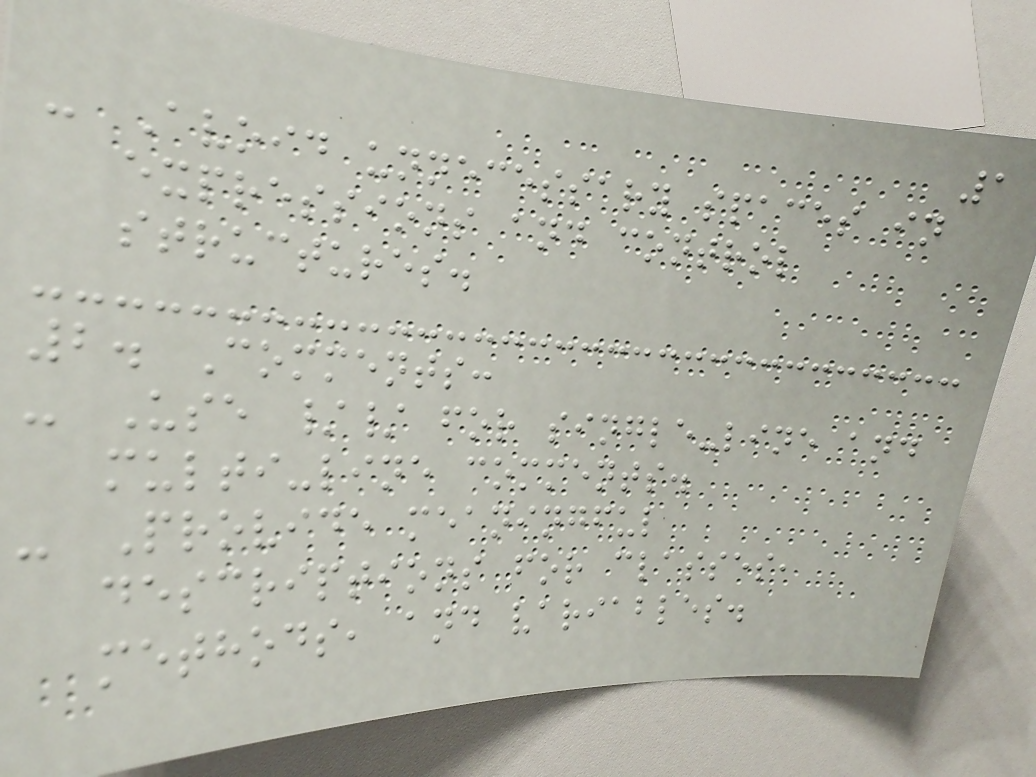1
- Avoid unnecessary spaces in
expressions and control
structures.
2. Comments:
- Use // for single-line and
multi-line comments.
- Provide meaningful
descriptions for classes,
methods, and variables.
